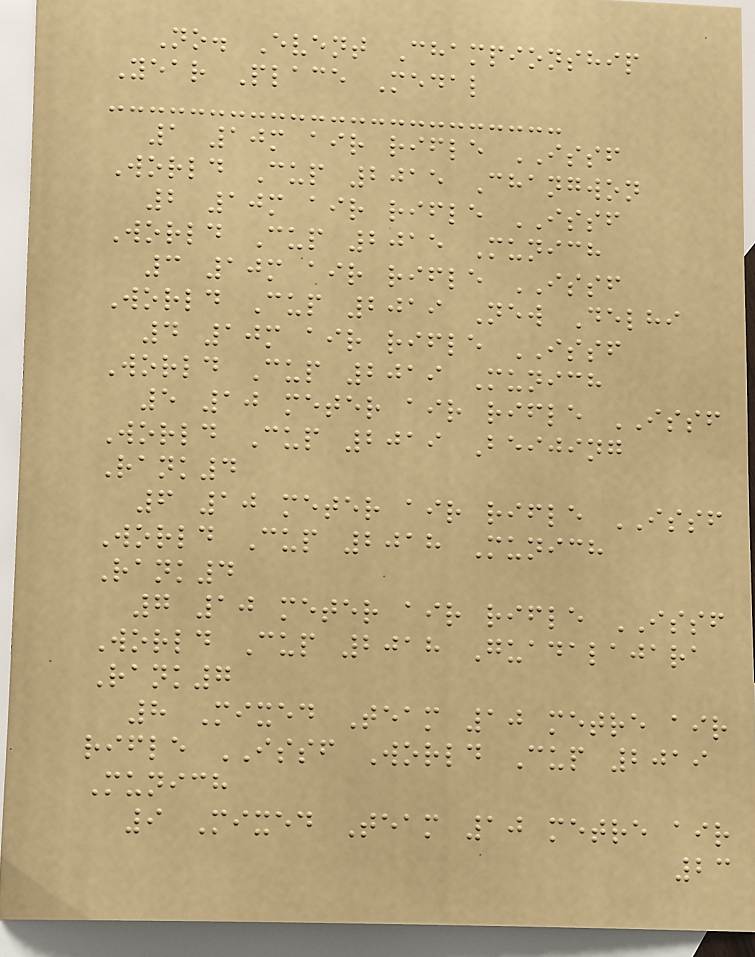No. Event Championship
Year Place Medal
1 10m air rifle ISSF
World Cup 2015 Changwon
2 10m air rifle ISSF
World Cup 2015 Munich
3 10m air rifle ISSF
World Cup 2019 New Delhi
4 10m air rifle ISSF
World Cup 2019 Munich
5 10 meter air rifle ISSF
World Cup 2019 Beijing
Rank4
6 10 meter air rifle ISSF
World Cup 2018 Munich
Rank4
7 10 meter air rifle ISSF
World Cup 2018 Guadalajara
Rank7
8 Mixed Team 10 metre air
rifle ISSF World Cup 2019
Munich
9 Mixed Team 10 metre air
23
